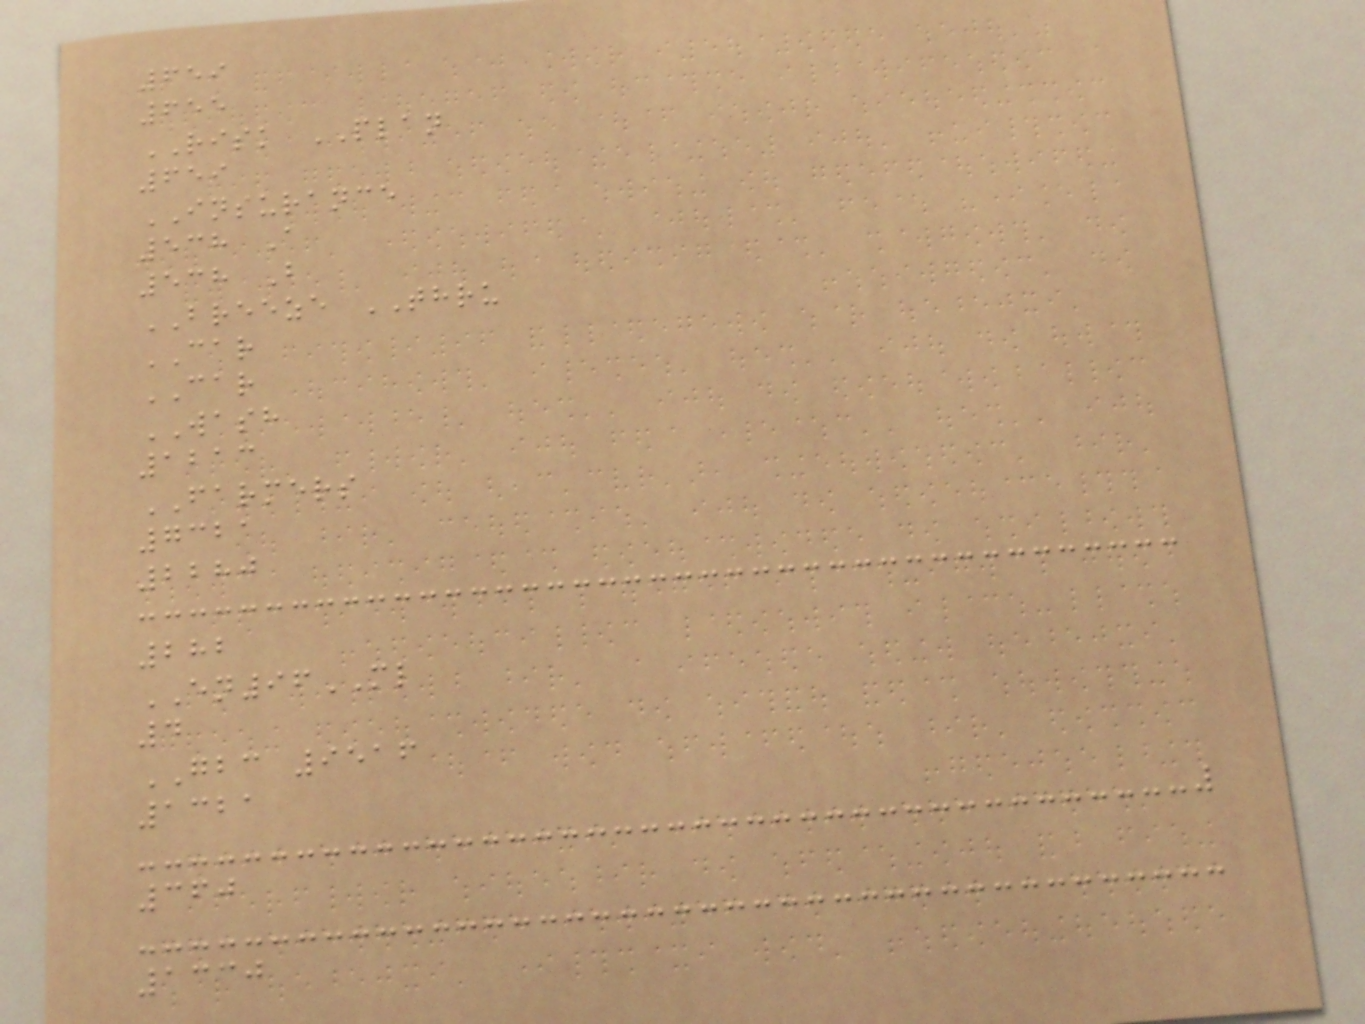659
655
RISK PLAN
659
INSURANCE
538 A
538 B
BREEZE THRU
CAR
CAR
WASH
1213
FARMERS
7321
2280
282
EN96ML
4
GBC 9516
1321
360
1330
